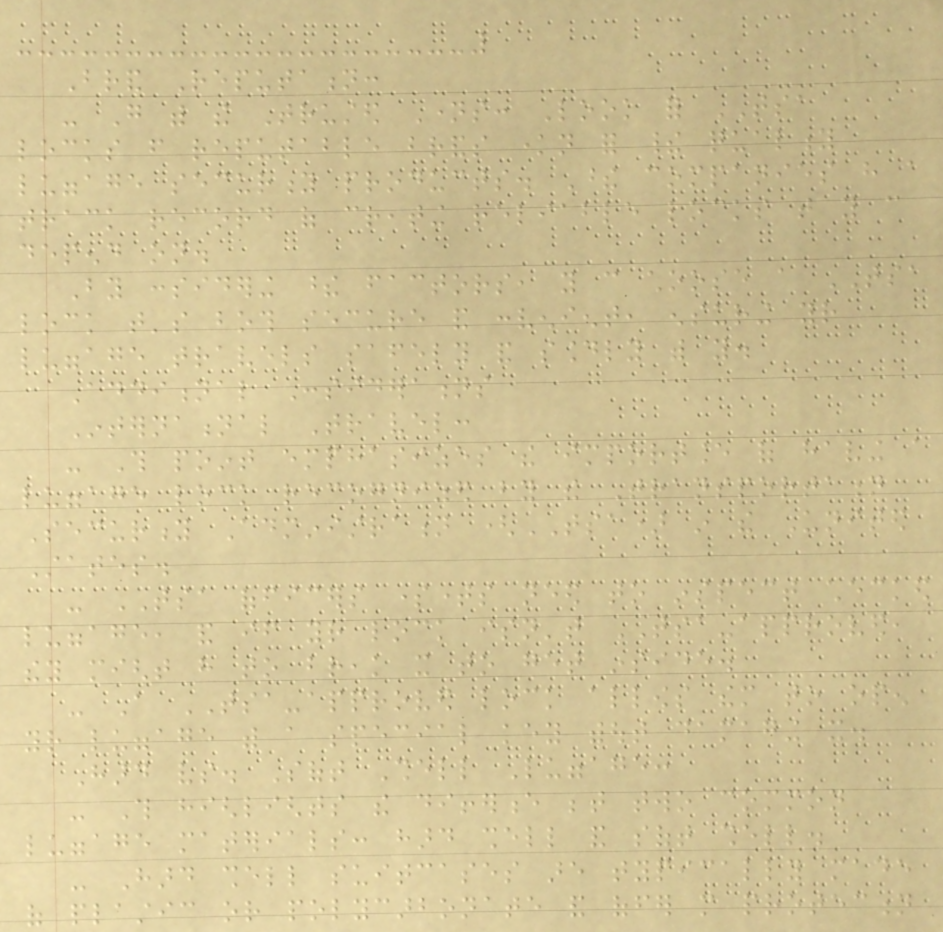Brand Reputation:
- Go with the Trusted Names: Look for TSA
locks from reputable brands known for their quality
luggage security products. These companies have a
track record of creating reliable locks that you can
depend on.
By considering these factors, you can choose a TSA
lock that's both secure and convenient, ensuring your
luggage travels safely and soundly with you.
Additional Considerations
International Travel:
- This point emphasizes the importance of having a
luggage lock recognized by the Transportation
Security Administration (TSA) in the United
States.
- TSA officers sometimes need to inspect checked
luggage, and if your lock isn't TSA-approved,
they might have to break it to get inside.
- A TSA-approved lock allows them to open
your luggage with a special key without damaging it.
Hard vs. Soft Shell Luggage:
- This highlights the difference between two common
luggage materials: hard shell and soft shell.
- Hard shell suitcases are typically made
of plastic or polycarbonate and offer more protection
